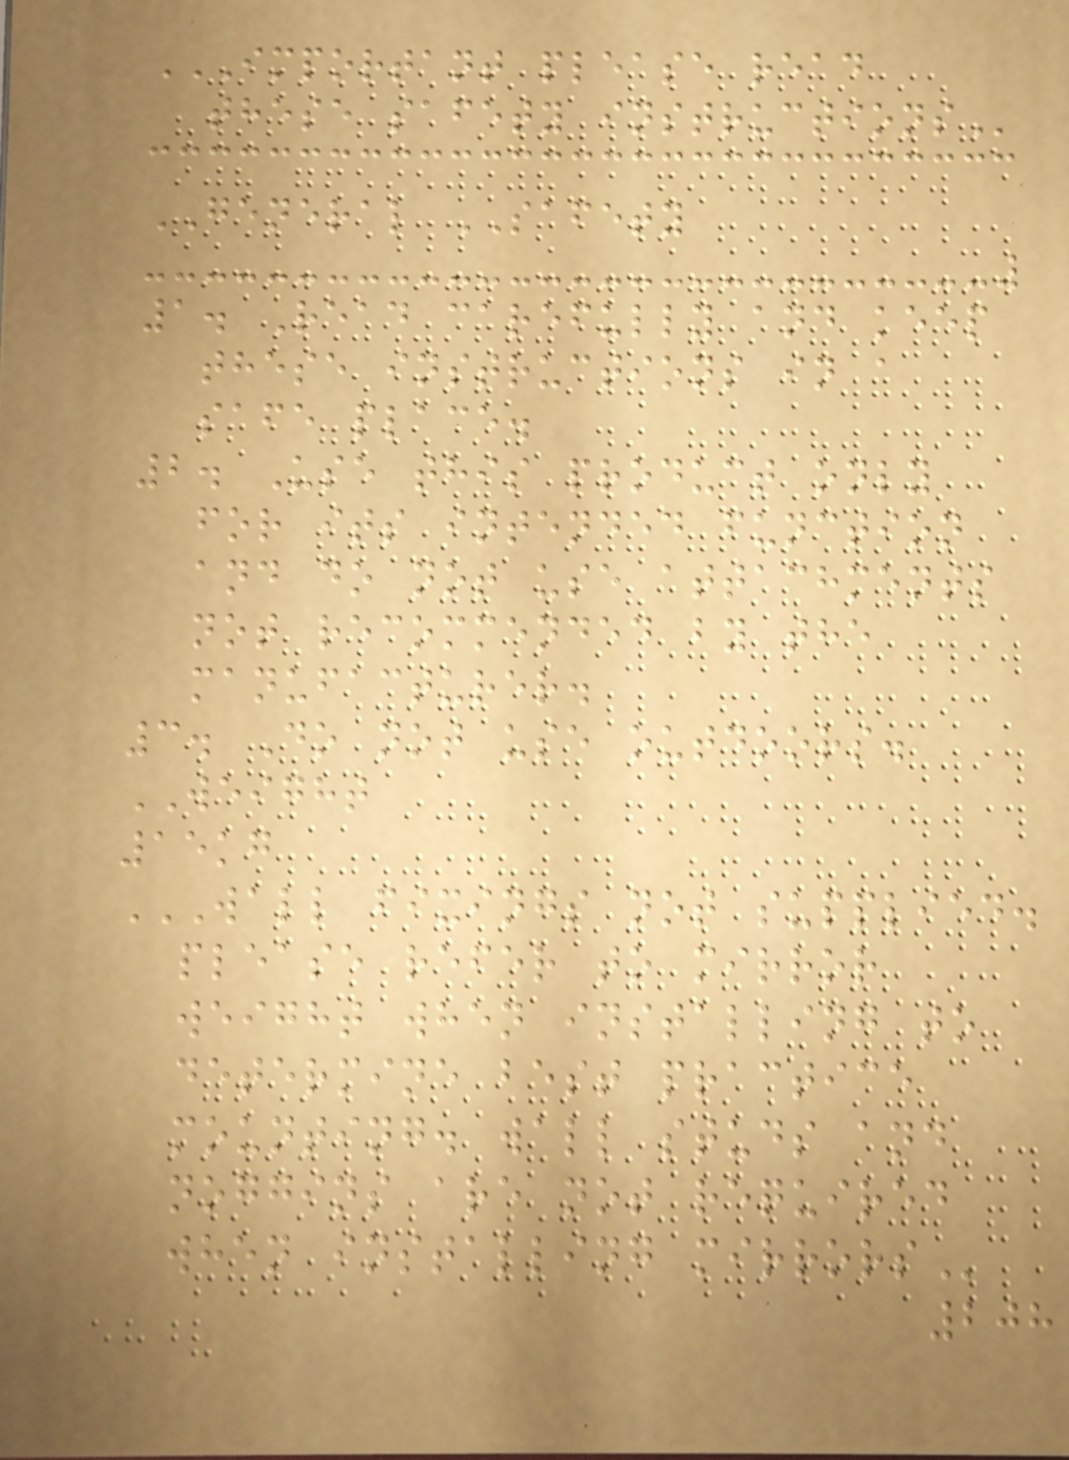IMPORTANT PLEASE READ
THESE SAFETY INSTRUCTIONS
GENERAL SAFETY
1. Read carefully and keep
these instructions in a
safe place.
2. Use this product only
for its intended function
and do not use attachments
not recommended by the
manufacturer.
3. Do not use outdoors.
WEIGHT
15kg
WALL FIXINGS NOT SUPPLIED.
PLEASE REFER TO MIRROR
WEIGHT WHEN INSTALLING TO
DETERMINE BEST PRACTICE
MOUNTING. WALL STUDS AND
NOGGINS ARE NOT REQUIRED
WHEN INSTALLING MIRRORS
208
